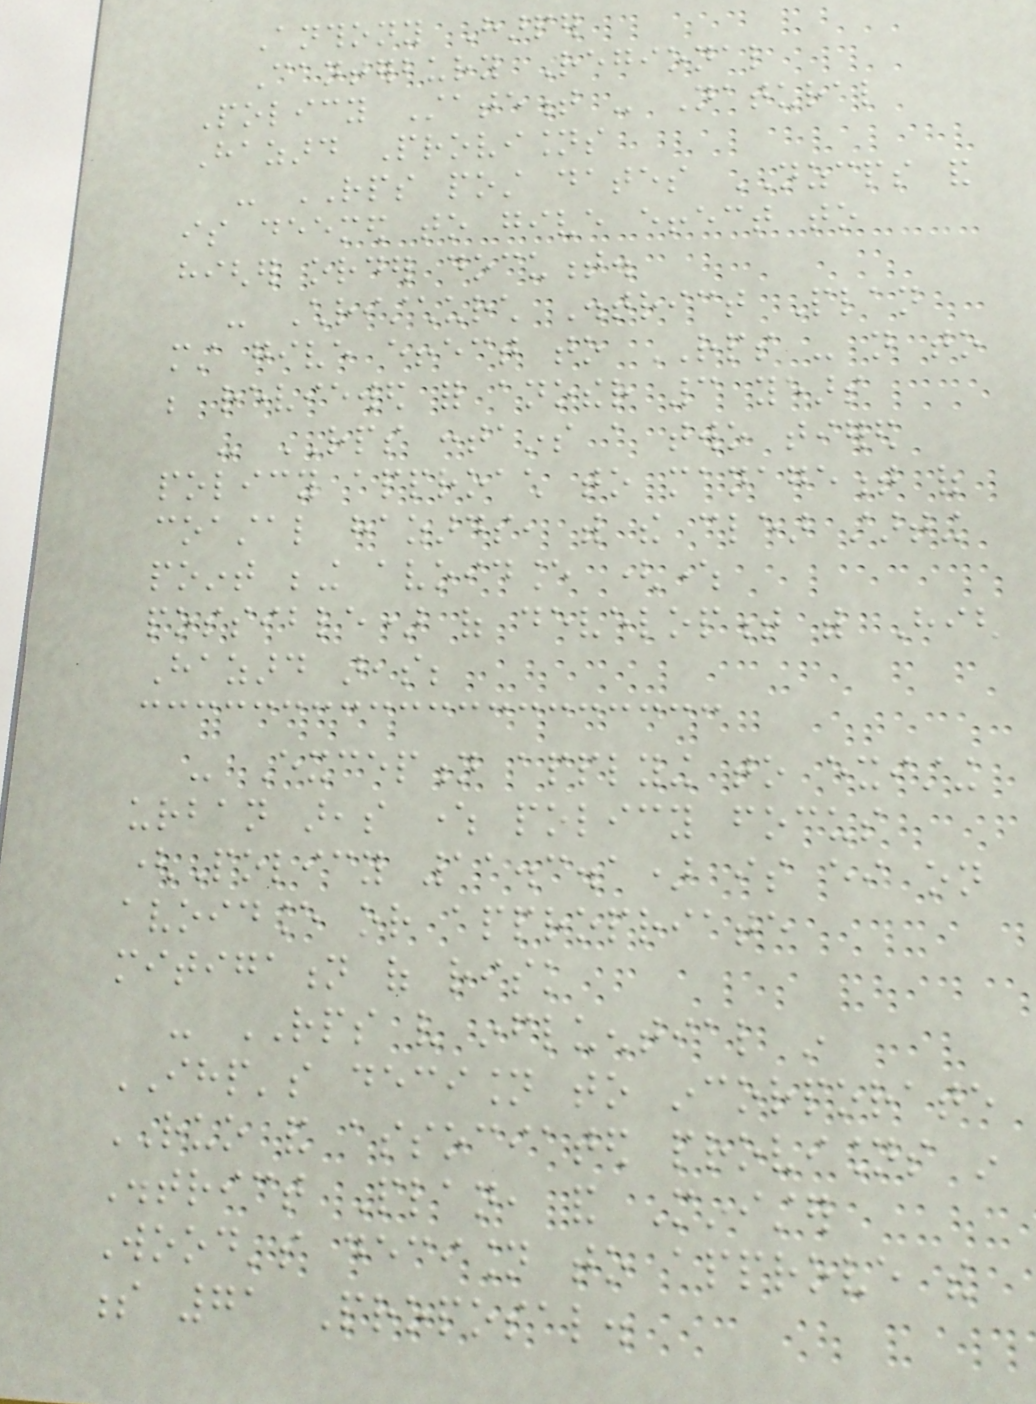Anthony Harper
Canterbury Regional
Policy Statement - Natural
Hazard Provisions
- RPS post dates NZCPS and
is deemed to give effect to
higher order document.
- Christchurch District Plan
must give effect to RPS - not to
be reviewed for another 3 years
- RPS contains a two tiered
policy approach to management of
coastal hazards, with the clear starting
point being avoidance (where
possible) of development with High
Hazard areas;
- Exception applying to existing
urban areas where policy focus
(Policy 11.3.1) is either on
avoidance or appropriate
mitigation of risk
- RPS very influential in
IHP's decision to incorporate
RUO and associated provisions in
District Plan, and Minister
Wood's decision to approve the
s 71 Proposal.
